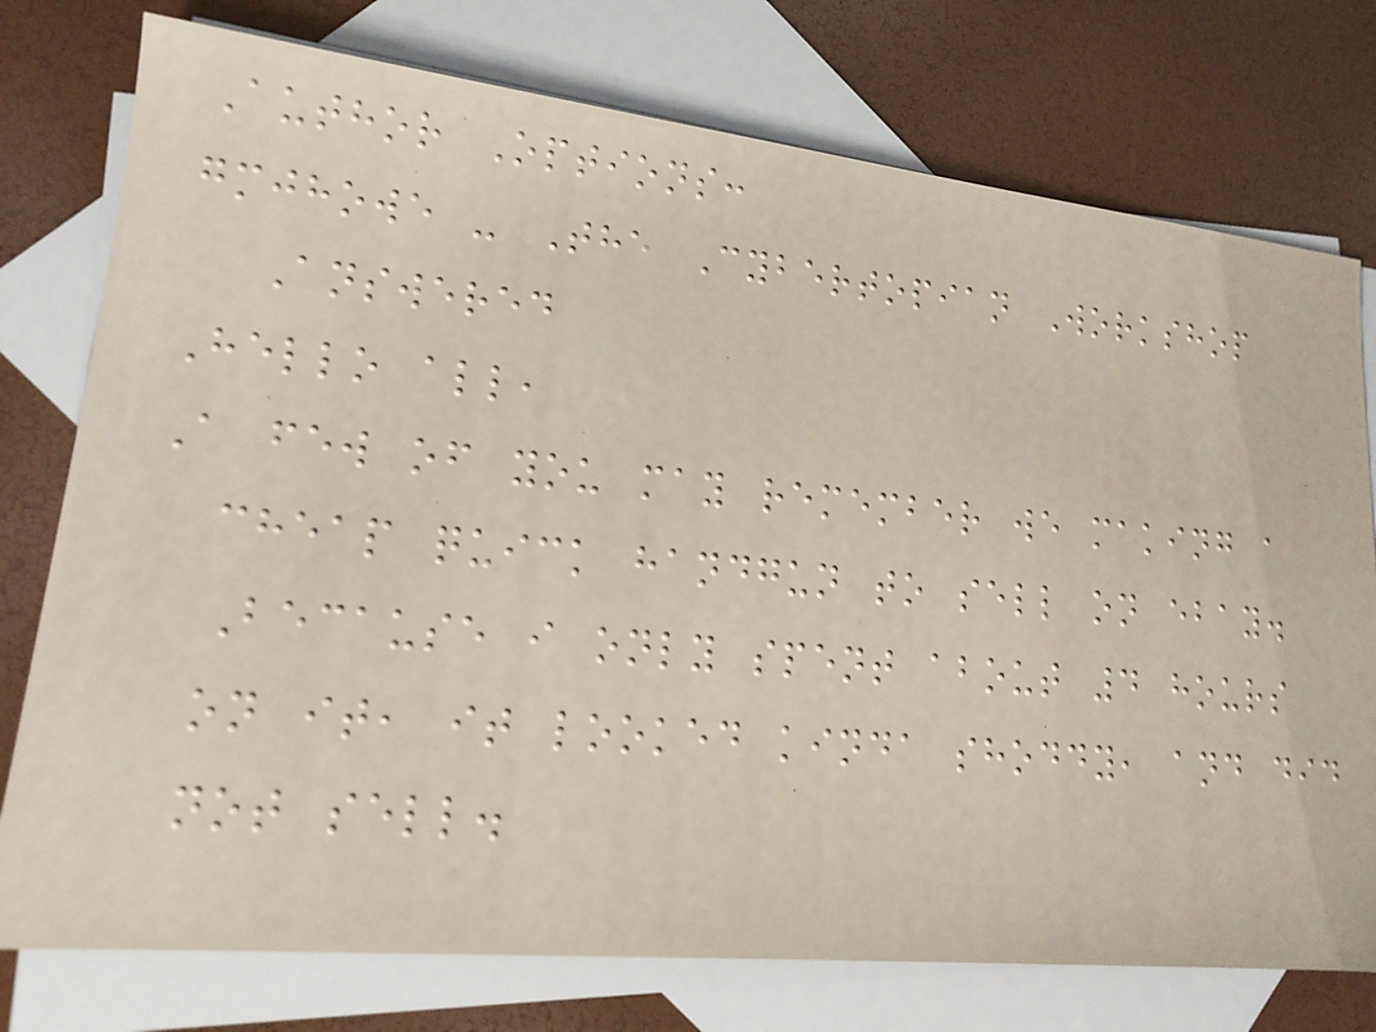Author Options:
gmjhowe - The Cybertopian Workshop
Answered
Hello all,
A few of you may remember we making a
cheap quick handgun to sell on ebay.
Because i only spent about 4 hours
on it, it looked kinda shoddy, and did
not sell.
